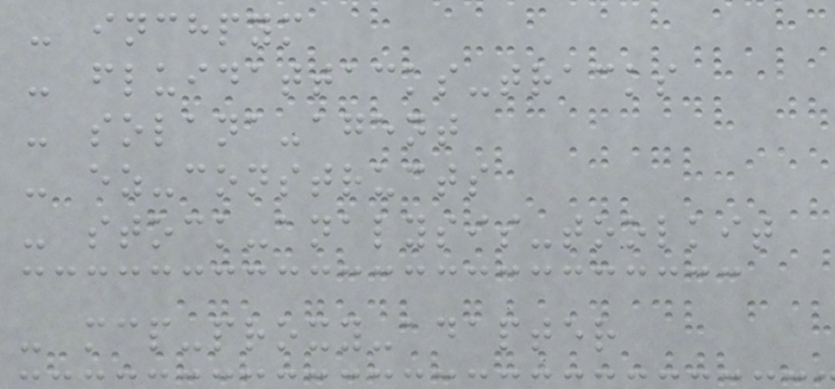- inchpym
- fluidattacks-tracks
- solana-agent
- ez-constructs
- stock-analysis-toolkit
- mcp-proxy-adapter
